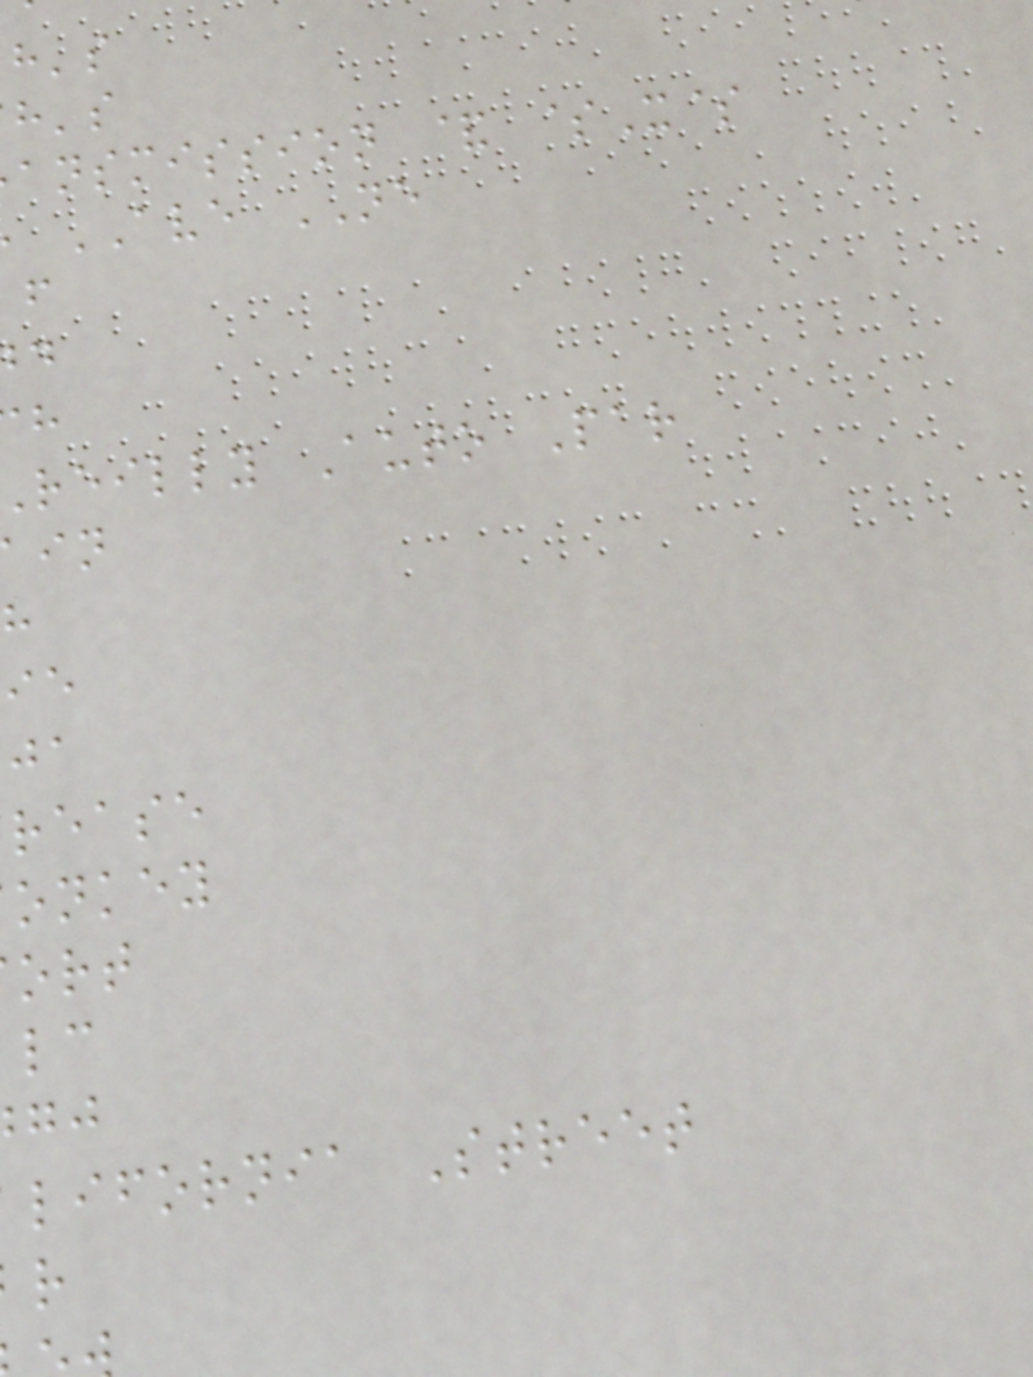ansmission & $X$
AVE NE
reilly Auto Par
rease
onkey
lifornia Street
